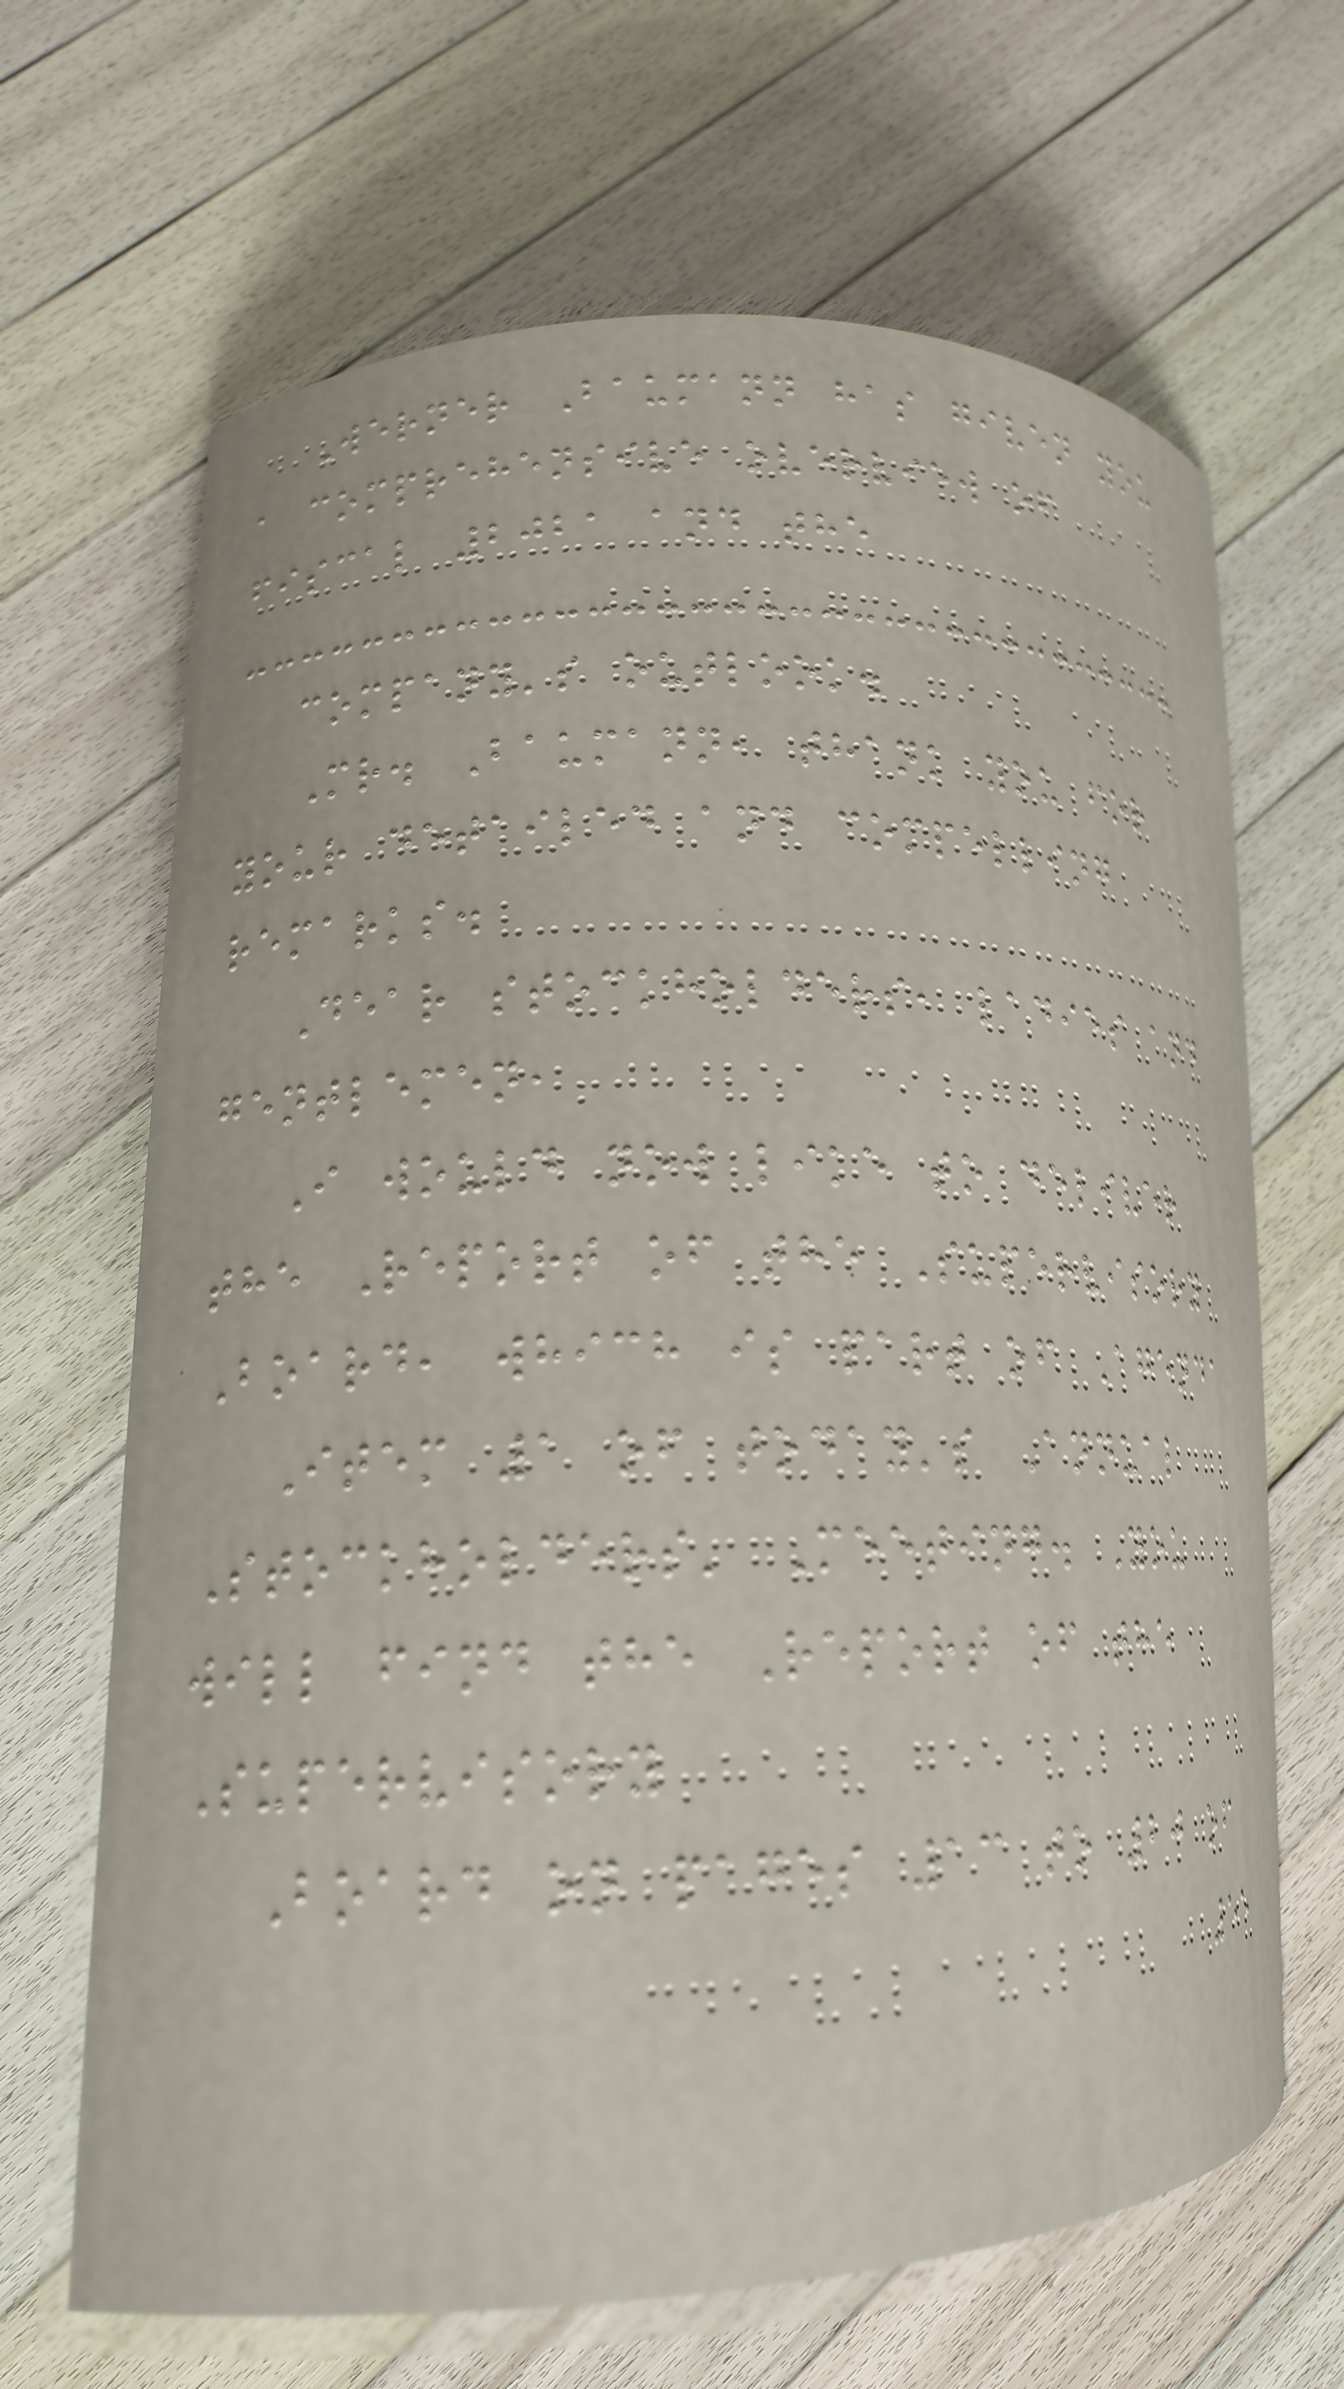Werner Baumann has given you
a comprehensive overview of
fiscal 2021 and the
company's outlook.
Mr. Baumann, thank you for
your detailed and compelling
remarks.
Dear stockholders, ladies and
gentlemen,
I would now like to deliver
the Report of the Supervisory
Board, which is part of Agenda
Item 1 of today's Annual
Stockholders' Meeting. You
will find the Report of the
Supervisory
Board on pages 13 to 20 of
55
